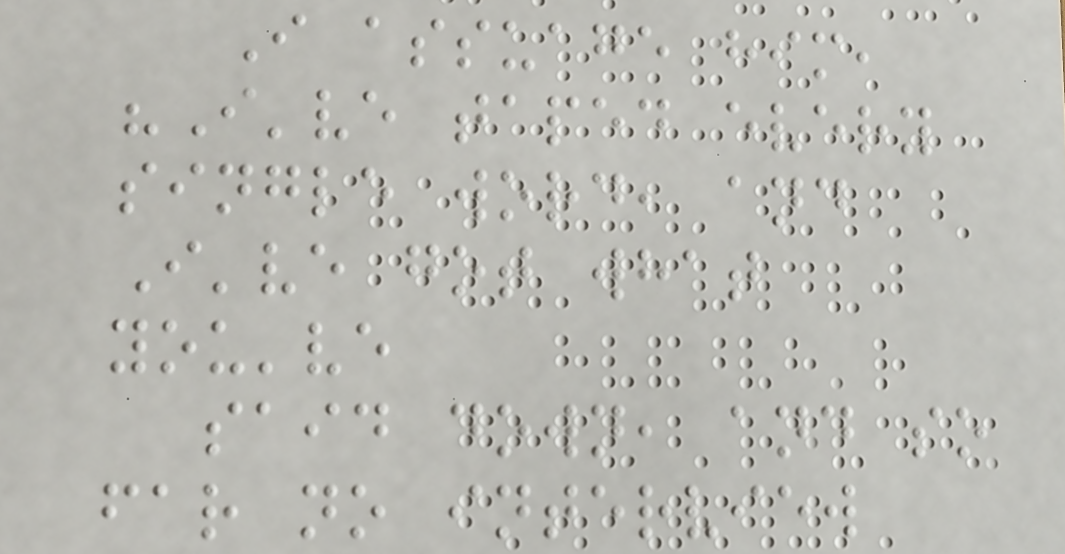I assuage him,
"I've taped every
single word, and
I've got what
you've
said down, and so
far no interview
